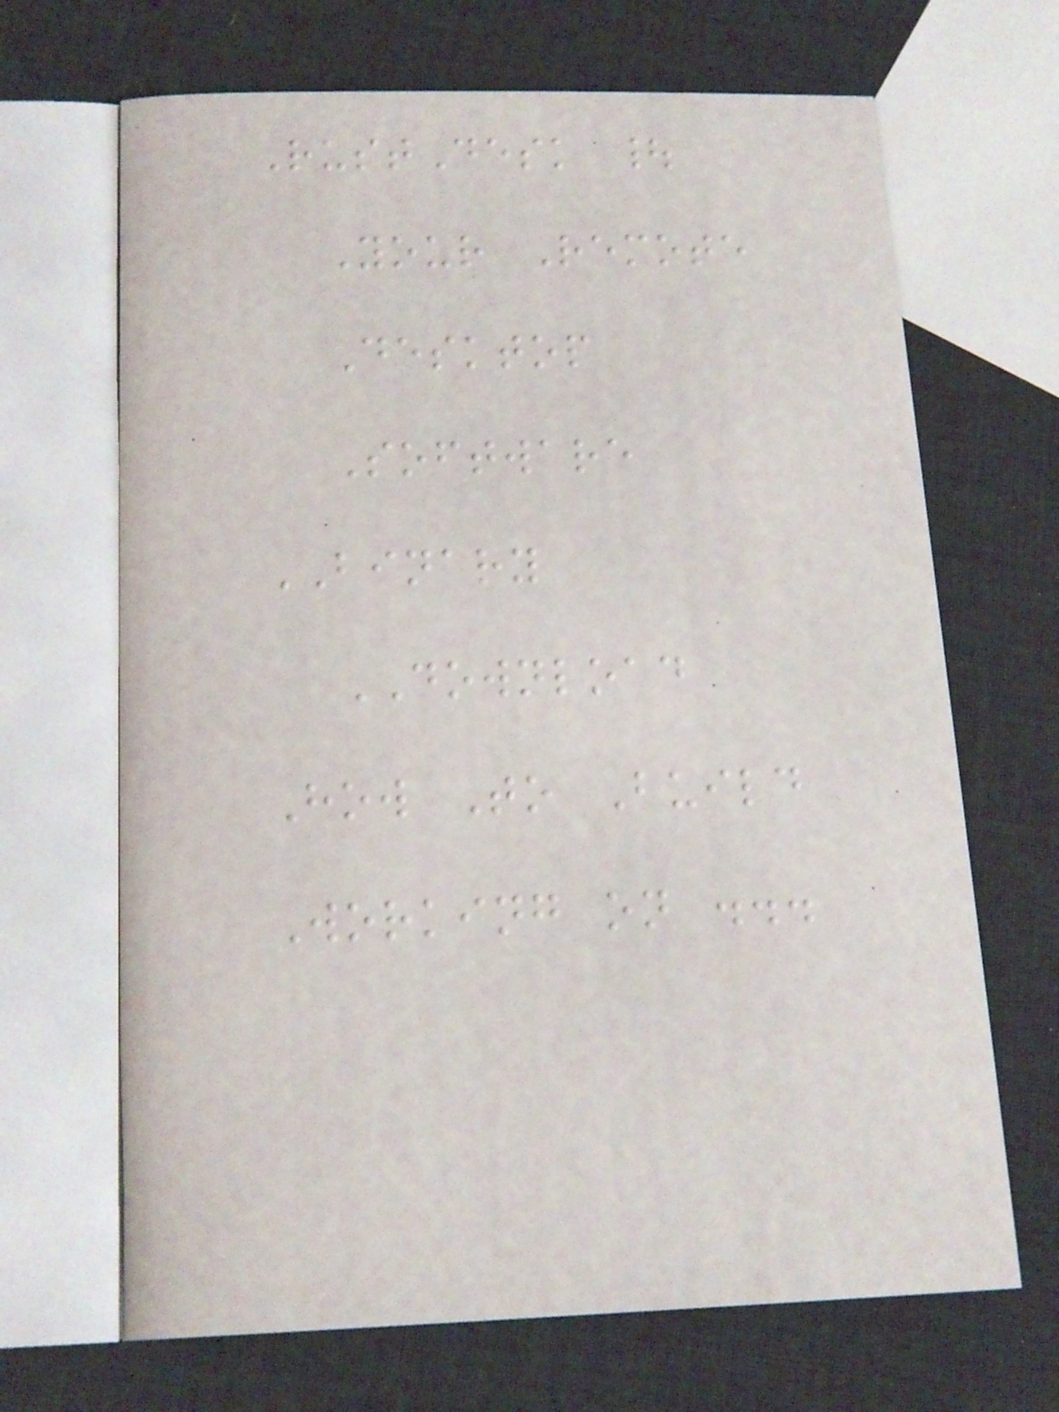RustDesk |
Your Remote
Desktop
Software
BINARY
DOWNLOAD
How To Build
Working on ...
